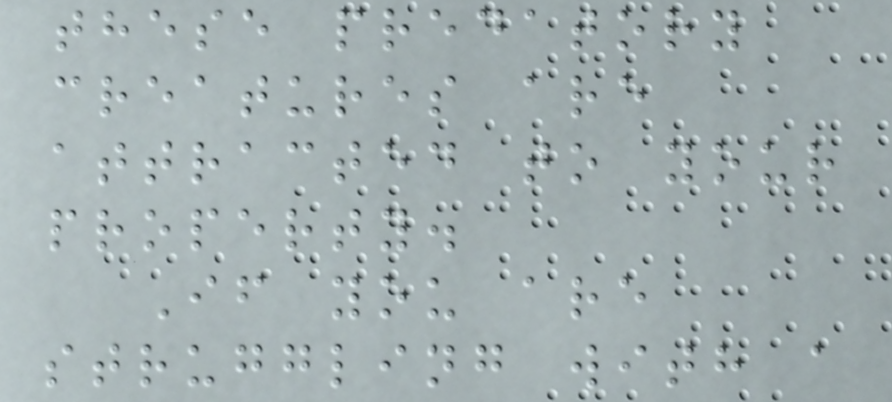these predatory
creatures are
attracted to your
property.
If you are
struggling with a
